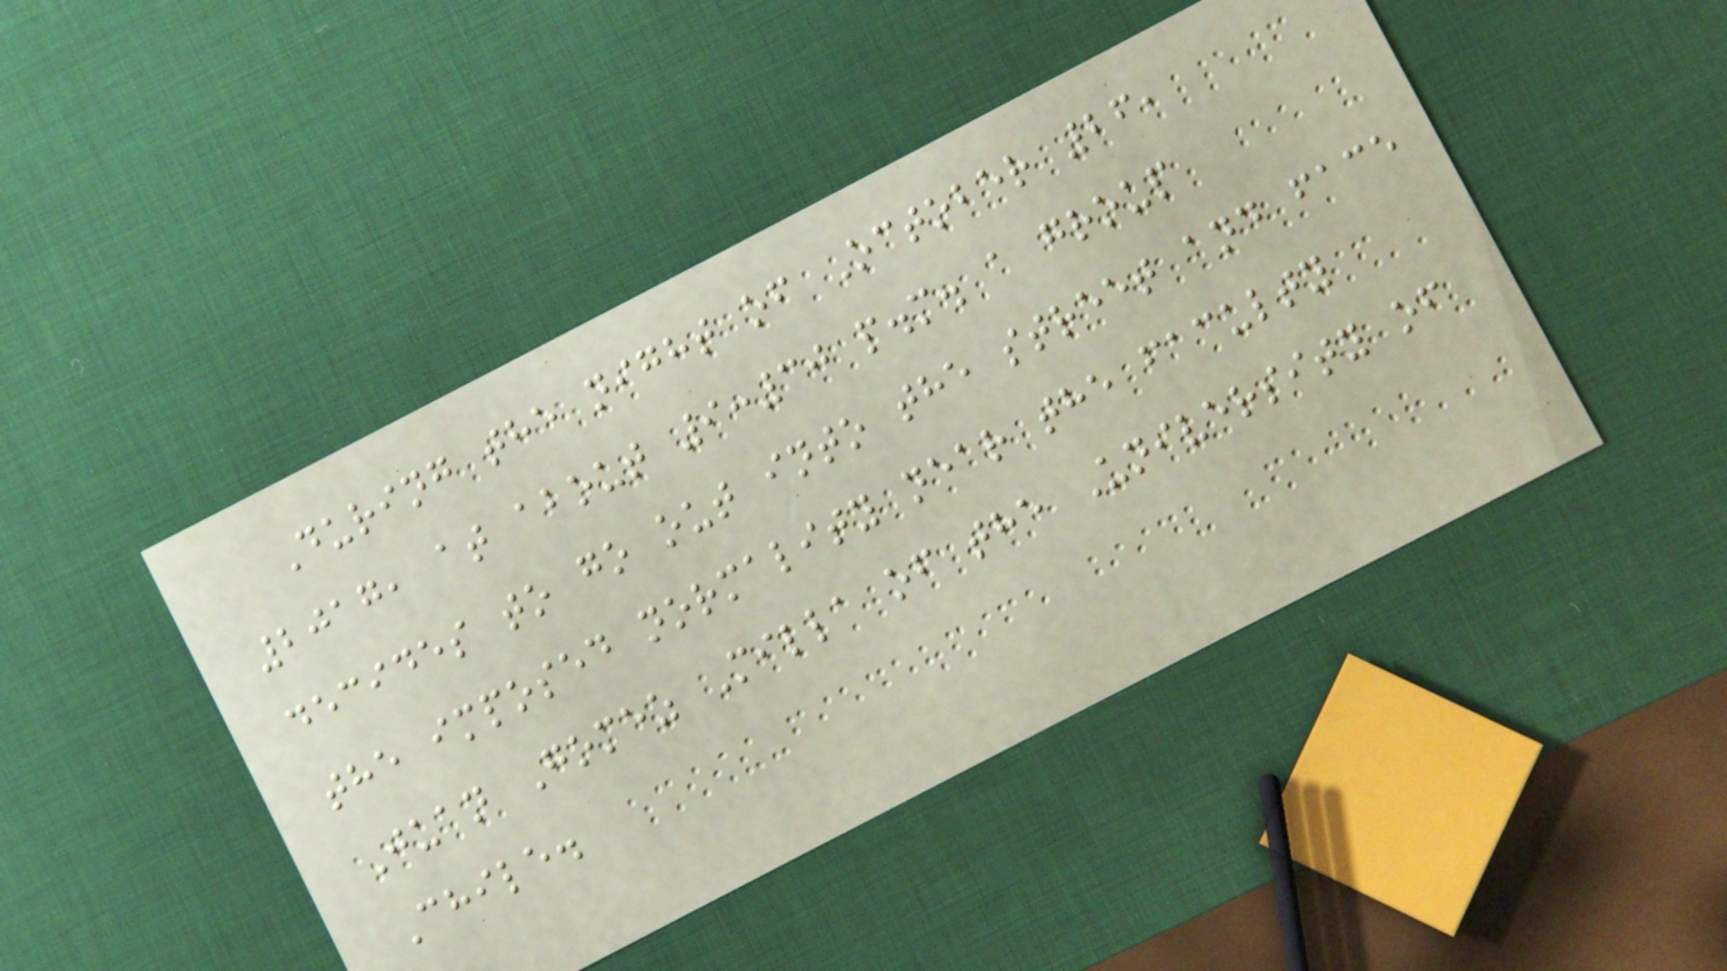During the night of October 26,
2017, at about 9:30 p.m. a group
decides to go out into the street and face
the imposed normality near the faculty
Juan Gomez Milla of the University of
Chile.
